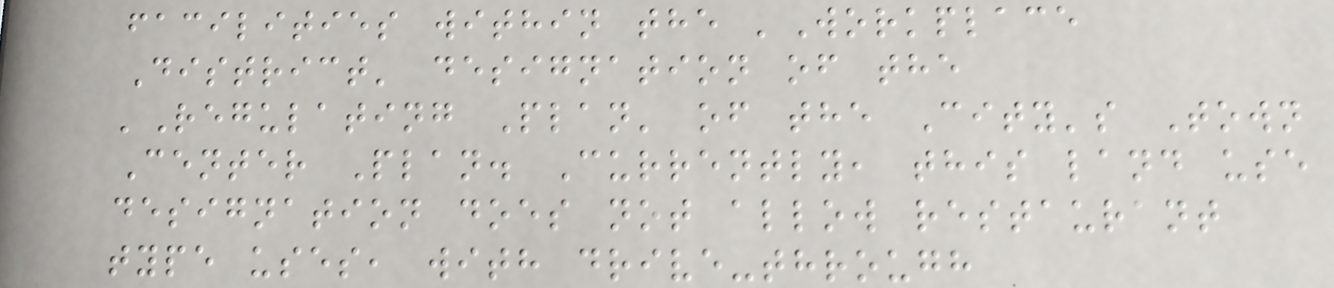facilities within the 'Workplace
District' designation of the
'Regulating Plan' of the City's Town
Center Plan. Currently, this land use
designation does not allow restaurant
type uses, with drive-through
